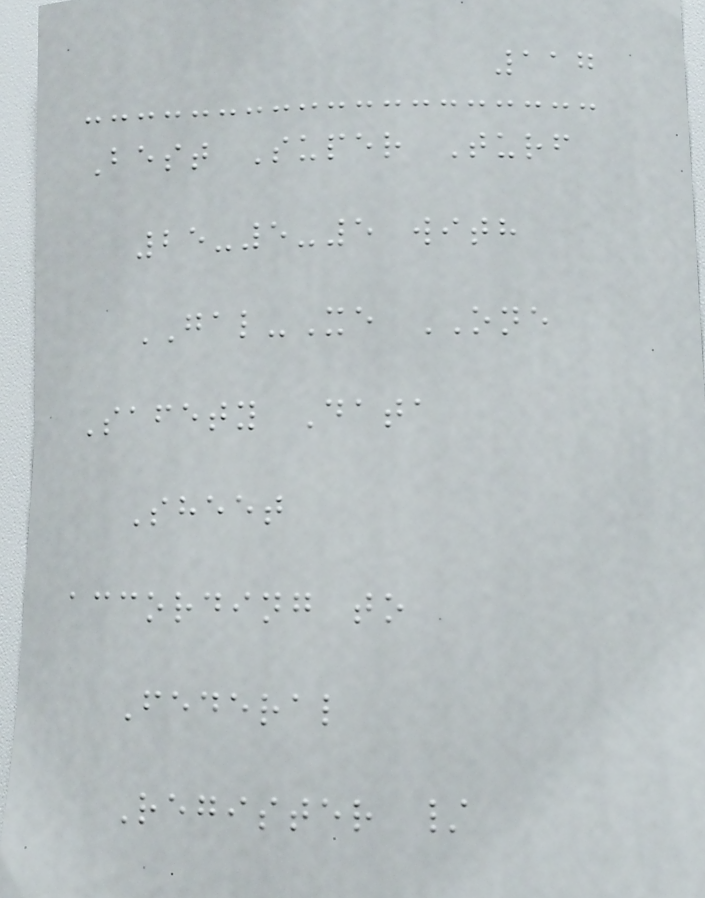117
Best Super Turf
25-5-5 with
GAL-Xe ONE
Safety Data
Sheet
according to
Federal
Register /
